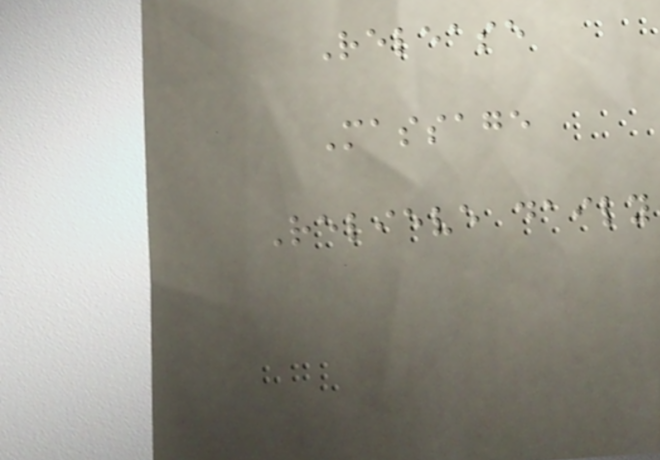Release
Massage
Relieve daily
